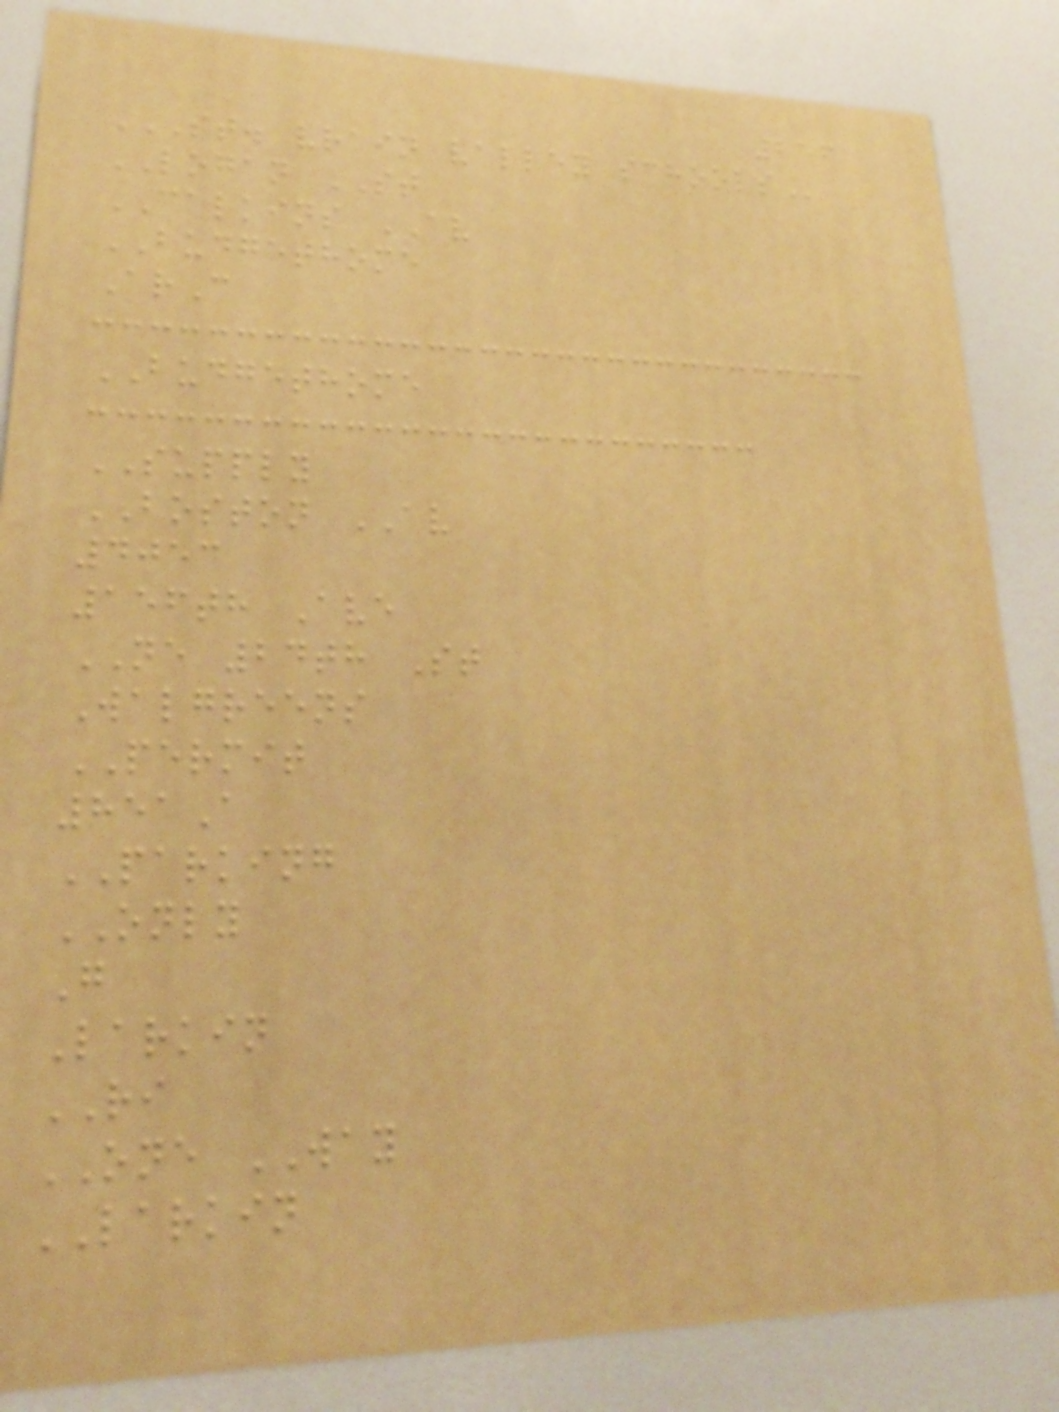256
ST. VRAIN VALLEY SCHOOLS
LOGAN ST
CALKINS AV
BUDGETHOME
ArC
BUDGETHOME
SUPPLY
BOSTON AV
4053
156th Ave
NE 24th St
Walgreens
PERMIT
851A
PARKING
ONLY
G
Larkin
RI
ONE WAY
LARKIN
